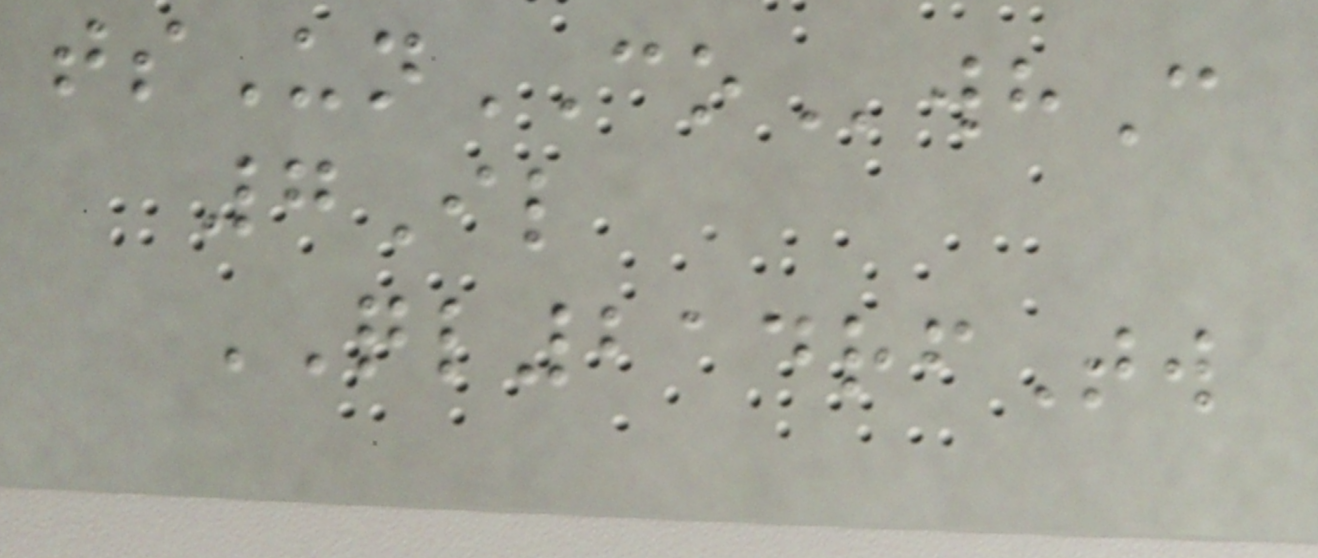tsUnCOwhC
7Il
QL214rfTw
